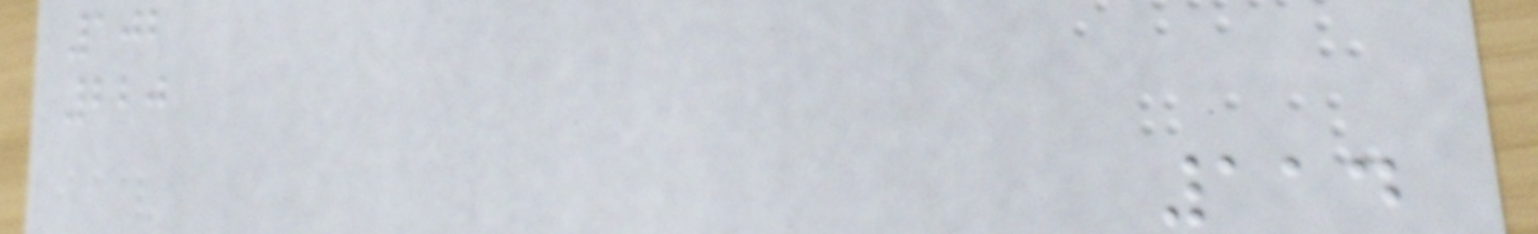102
220
114
